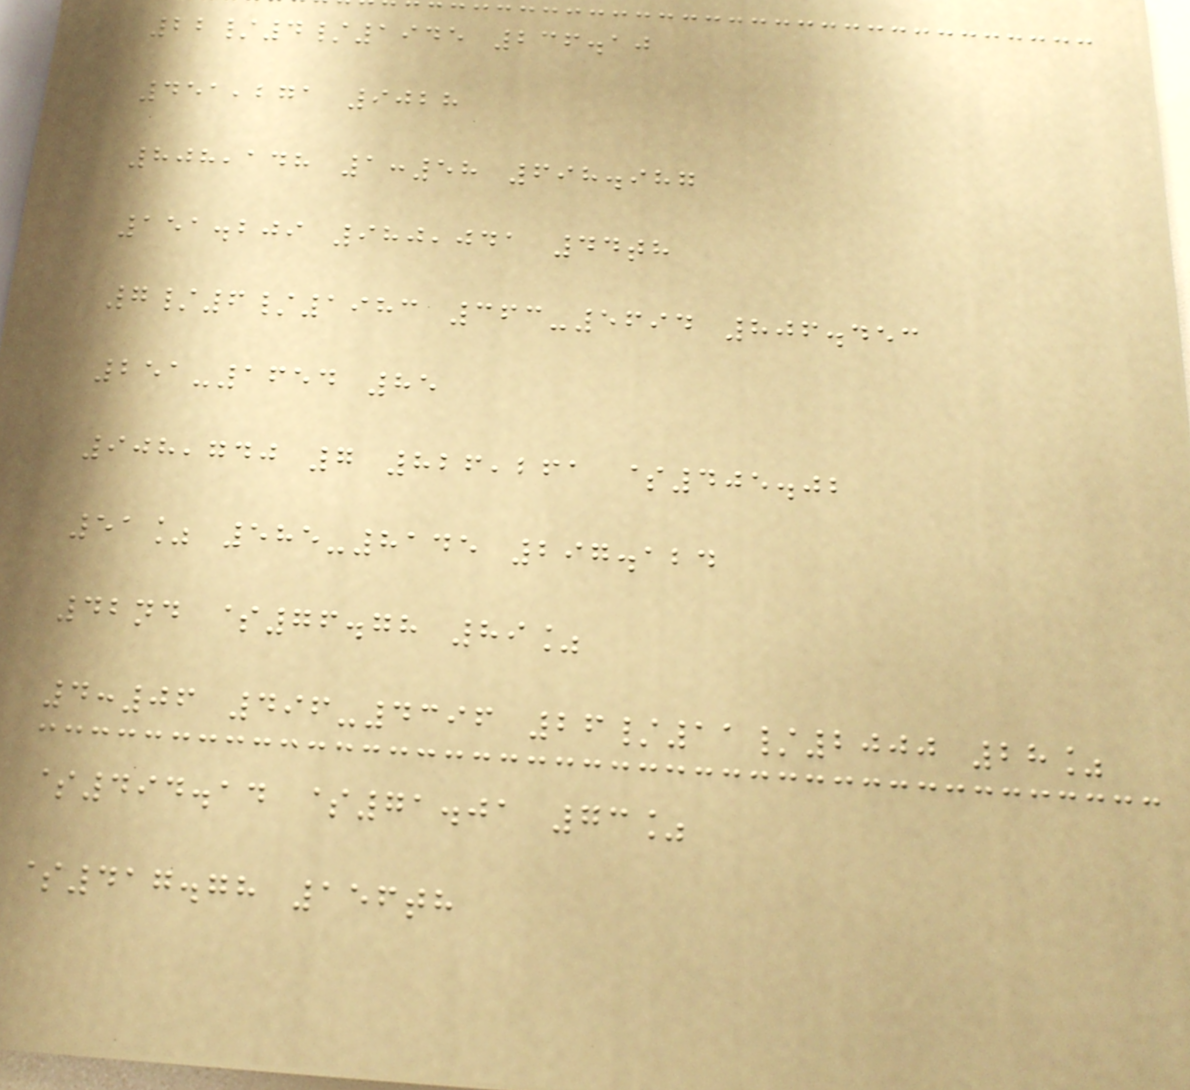22/4/1945 236.10
451,271 9028
808,148 1:58 698.987
151.209 980,041 44th
7/6/1983 363-5694 806.453
251-1654 85
908,740 7 826,261 $405.02
51% 585-8145 297.124
42nd $76.78 89%
4:06 496-4396 26/11/2000 28%
$494.14 $71.01 73%
$417.78 156th
